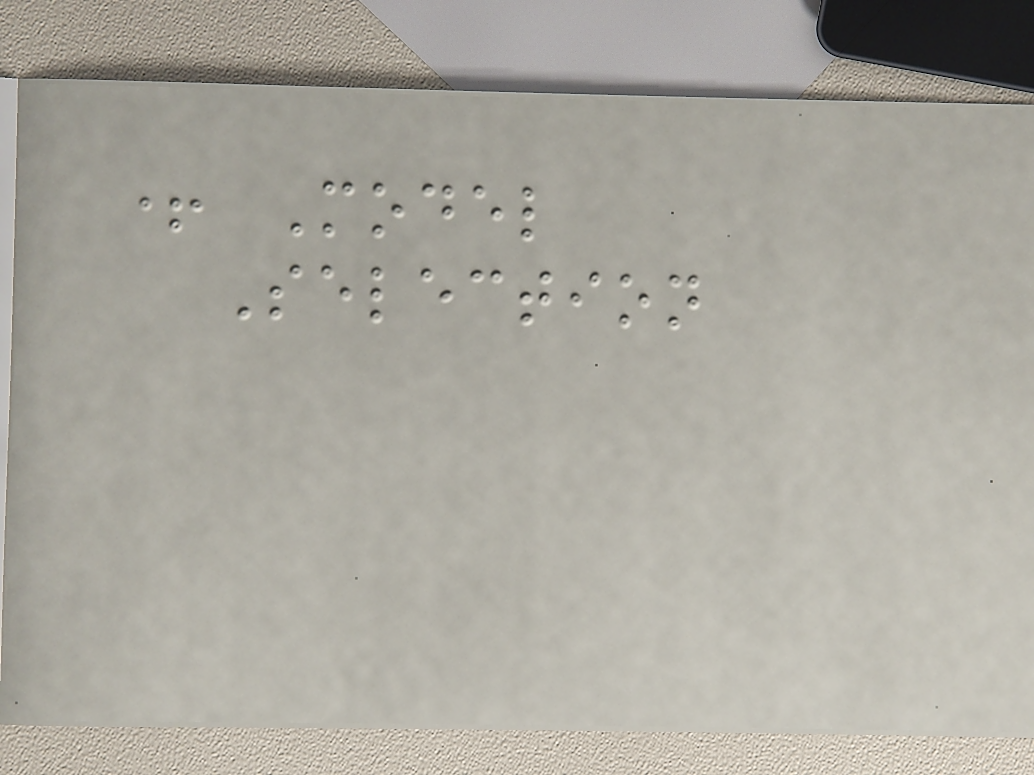+ Model
Selection
